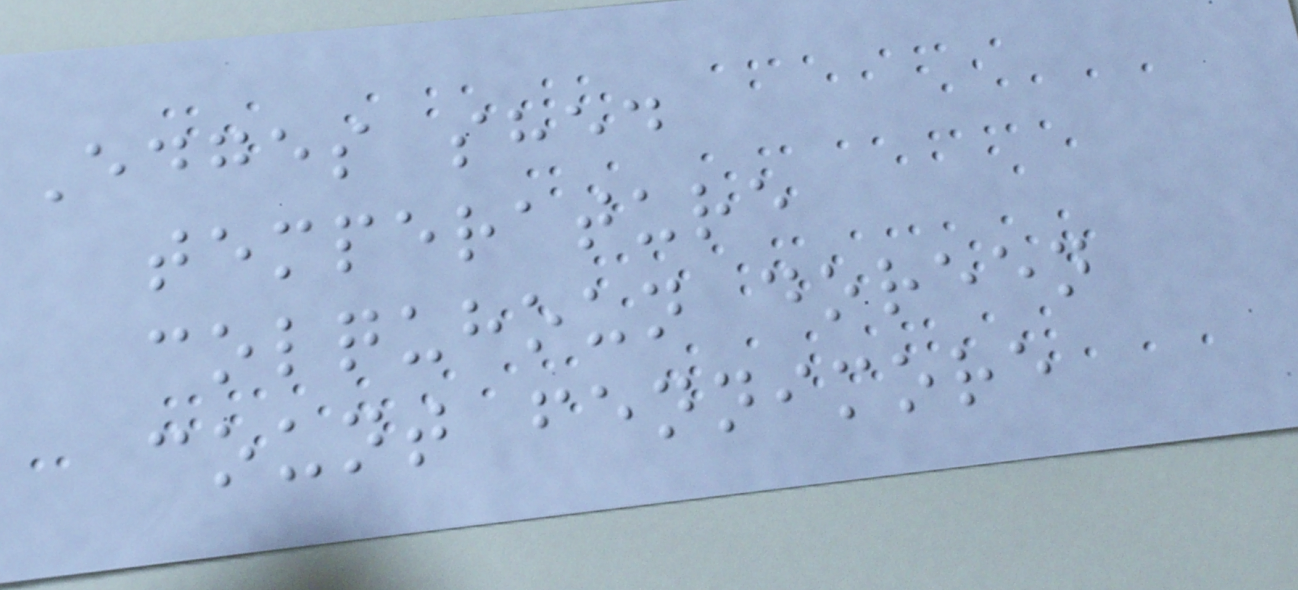Edges shed
temperature
colquhoun doreen
count fennimore
